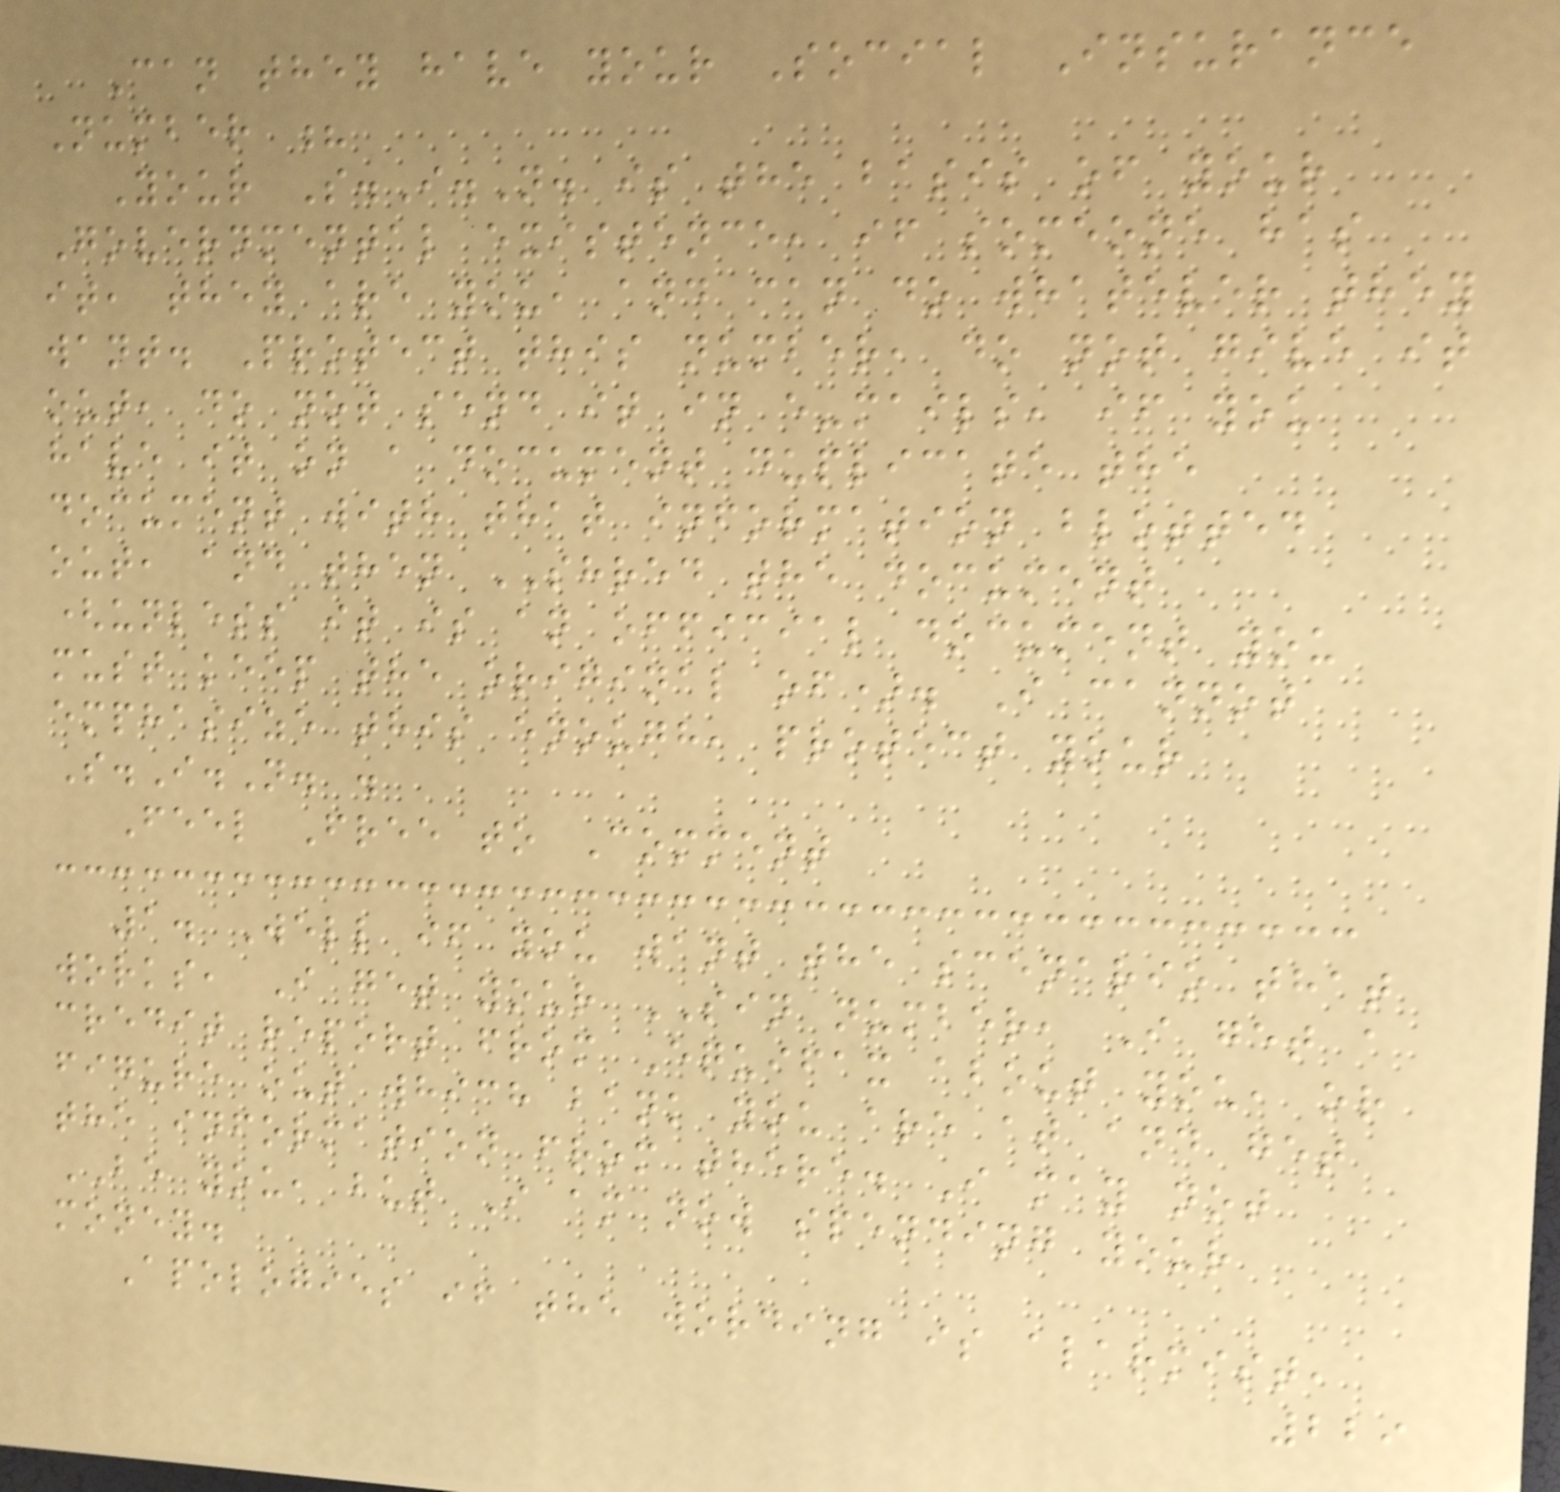Can they have your Social Insurance
Number ?
Your S.I.N. is the basis of your
Governmental existence, if someone has
it, they are you, and can do whatever they
want. Protect this number, do not give it
out, do not send it in e-mails, if you
have it on a document duplicate the
document with that information blotted
out, and then SHRED the document
(unless it is an official document you
must keep the original of). I cannot
emphasize this enough, protect your
S.I.N. .
Feel Free to Comment
1. Well if you want the scenario that
works, I get your SIN number, I get a
credit report from Equifax about you, or
figure out which bank you are at and get
the information from there. I may not
BE you, but I am now spending your
money.
Apologies if the wording is alarmist,
229
